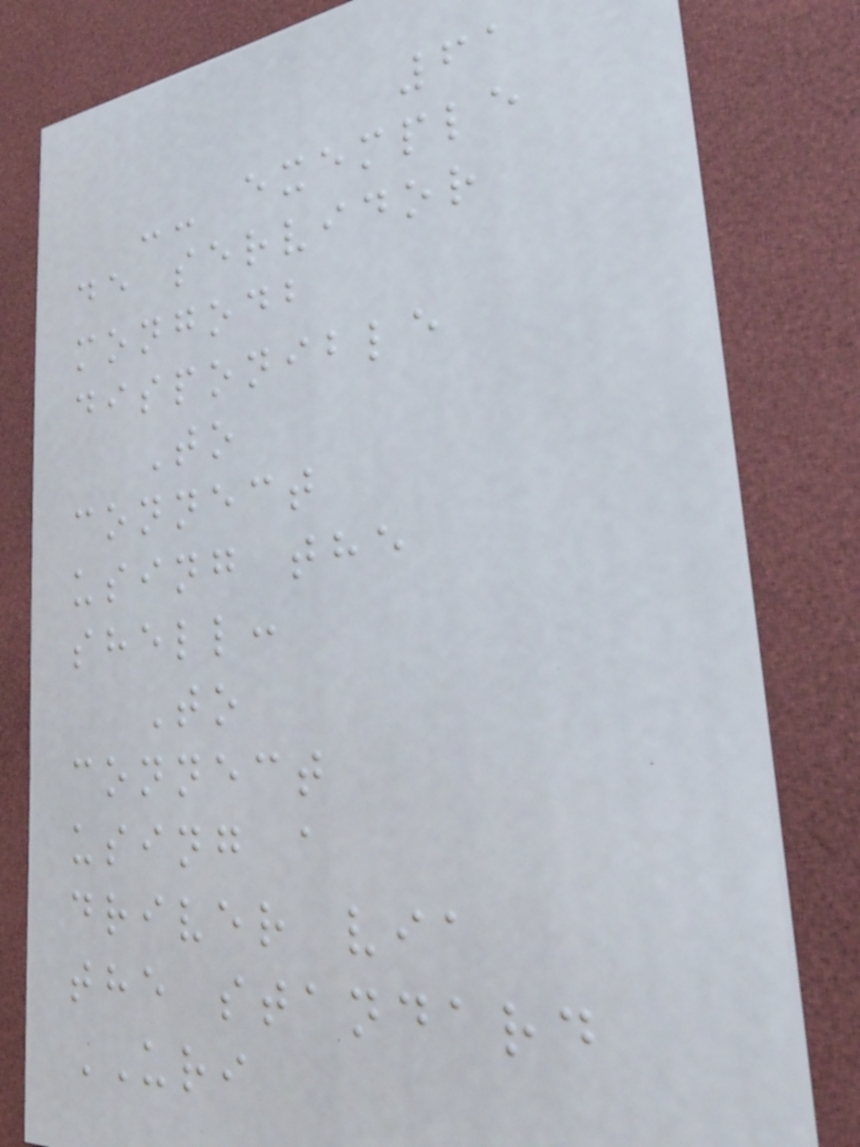61
-- exemple
de servidor
mongodb
disponible
To
connect
using the
shell:
To
connect
using a
driver via
the standard
URI
